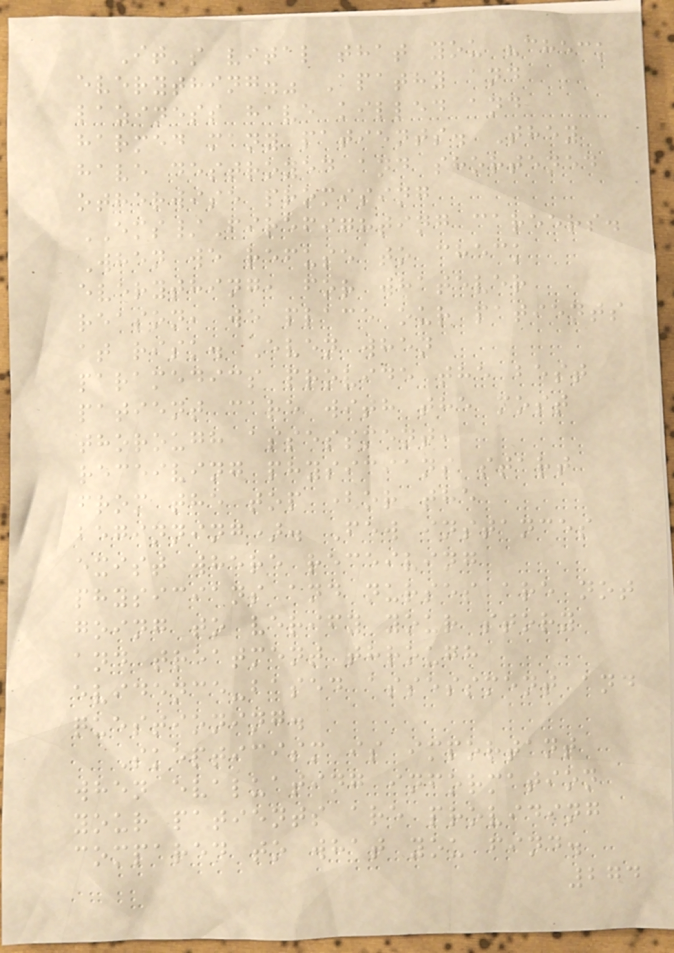It's vital that you "check
everything." Apathy and
laziness have killed and
harmed many patients. They
have destroyed and shortened
otherwise promising
EMS/Firefighting careers.
When we refuse to check
everything, for whatever
reason, we place our patients
at risk. Even when
paramedics provide the best
patient care with the most
thorough assessment,
receiving physicians start
from the top (or the
beginning). Few instances
exist where receiving
physicians and nurses are not
going to verify your story
and treatment through
evidence-based assessment and
questioning.
Skepticism is important
when evaluating information
your patients are providing
compared to what you find.
274
